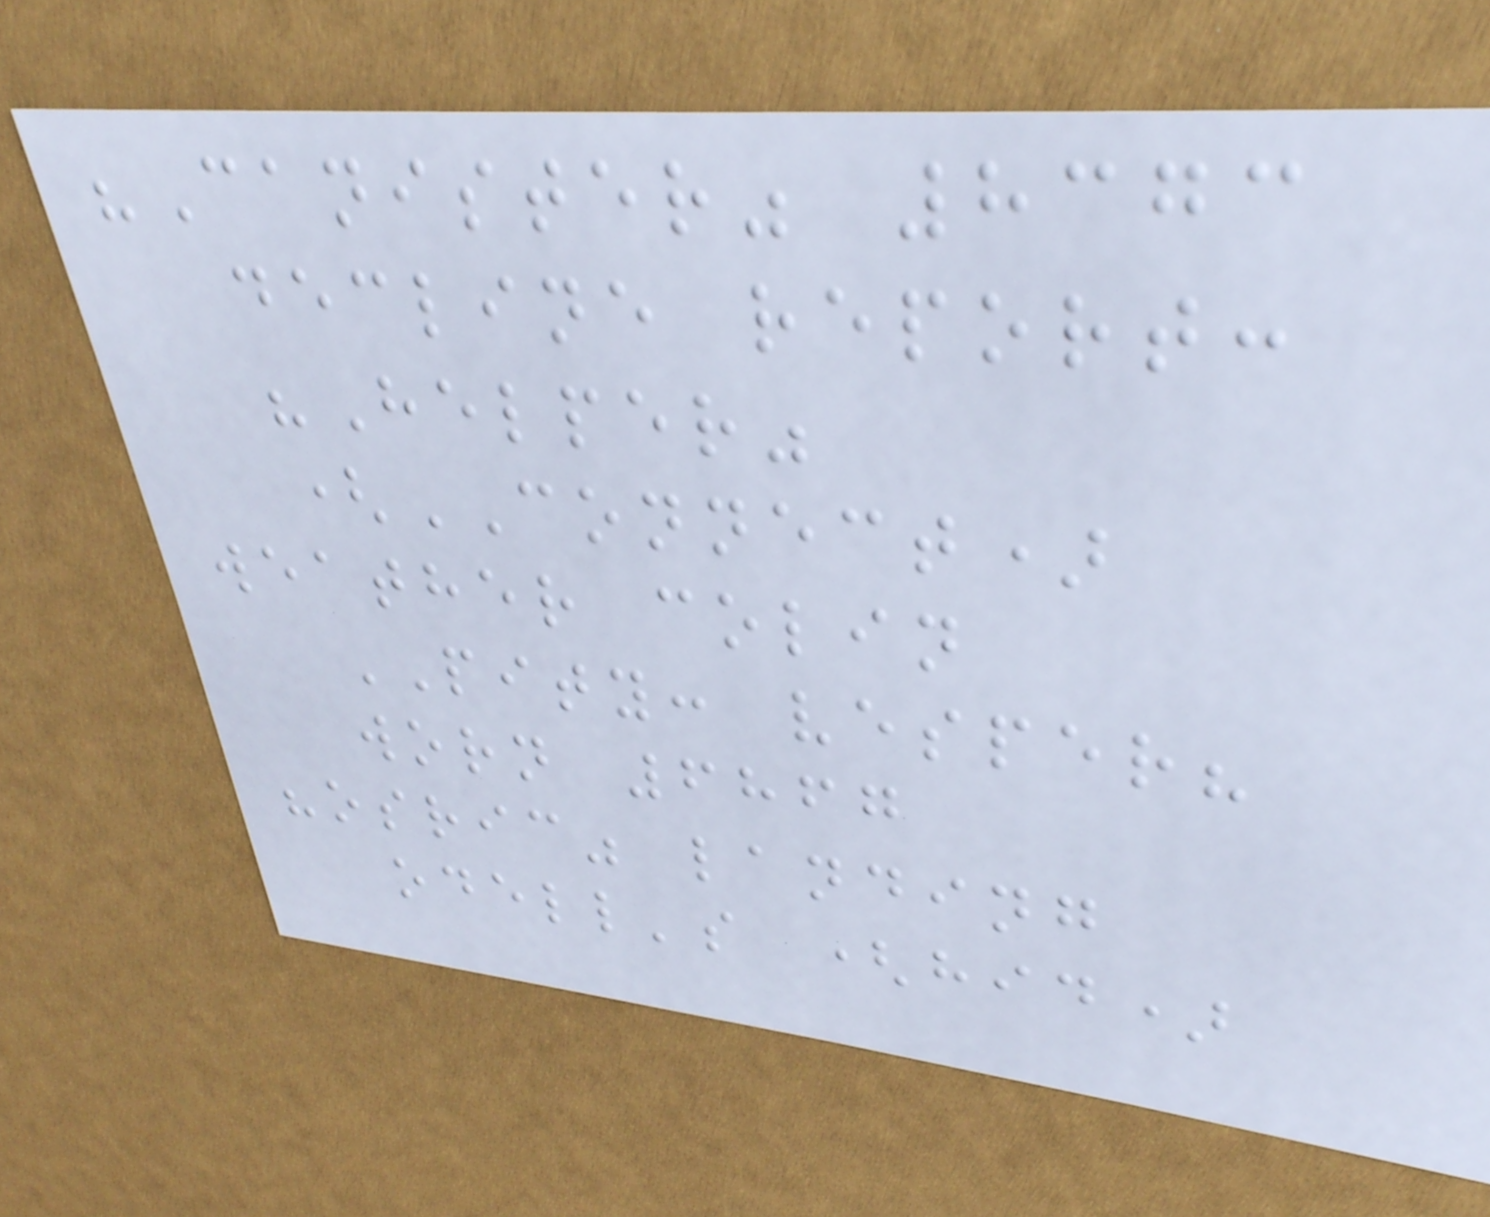"Canister" 8373
decline report:
"Helper"
(CONNECT)
weather colin
PITY: vesper?
worn 6867
"osric" landing
odell's (hid)
